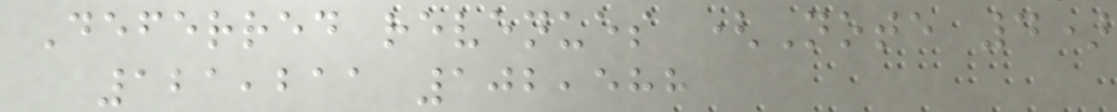Deferred revenues (Note 4)
121,211 102,588
